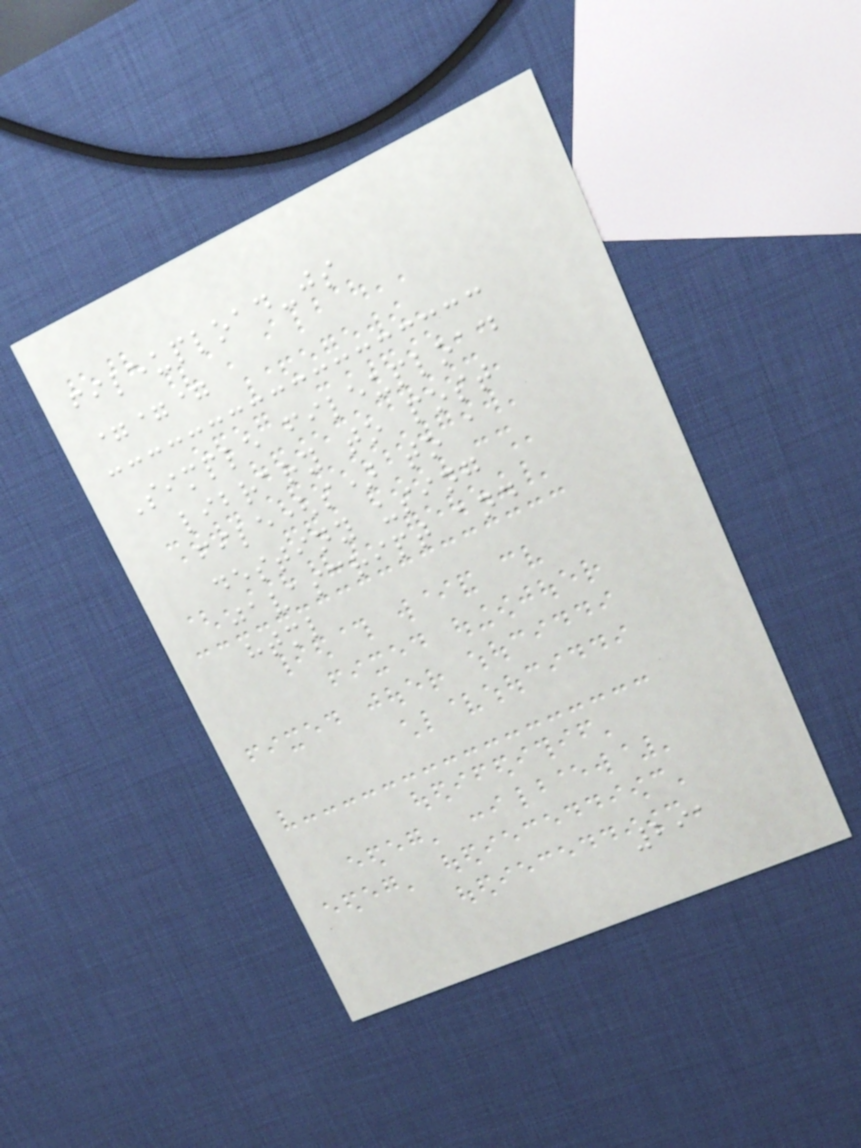fileupload-js
===
Simple fileupload
library to post
file(s) to a
destiny using
javascript and
html
291
